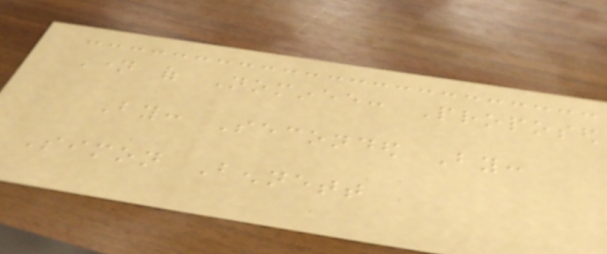Name of Nominee: Proposed
By: Seconded By:
Simon Bennett
